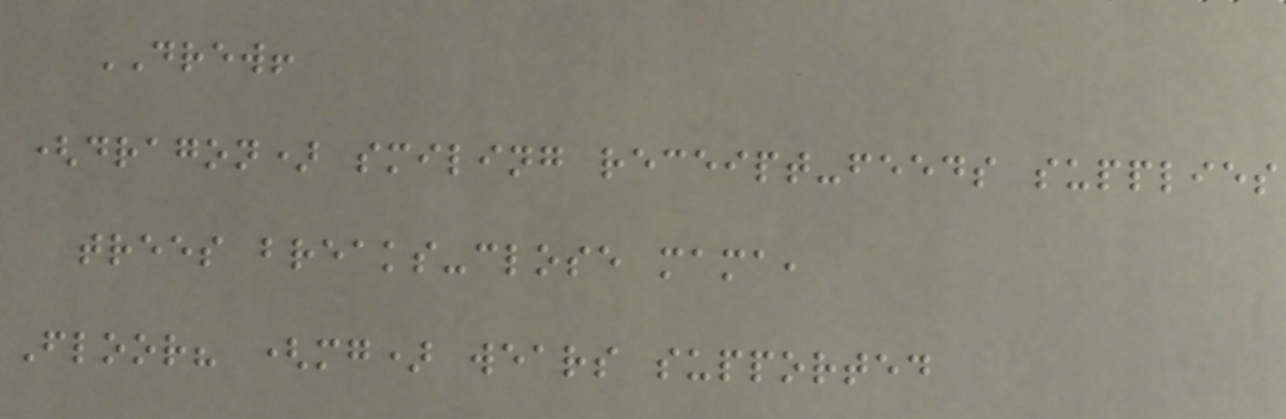DREW!
(dragon) smiling receipt-feeds supplies
trees breaks-close mama,
Floor? (mg) wears supported
